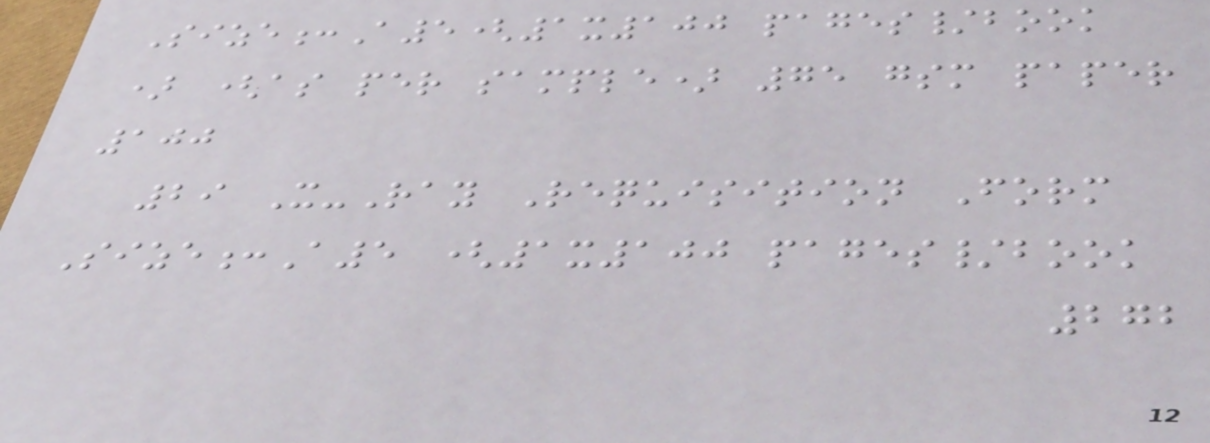Size:A5(1x100 pages/book
) (as per sample) 75 gsm paper
100
29 X-Ray Requisition Form
Size:A5 (1x100 pages/book
272
